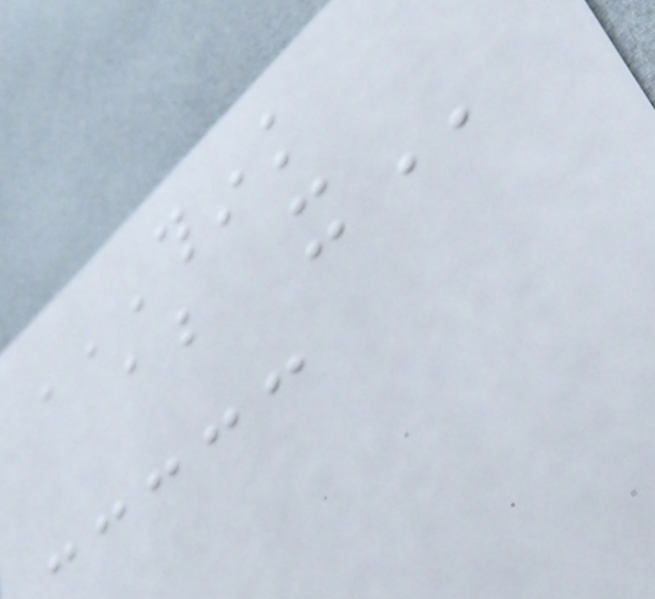THINK
ABOUT IT
